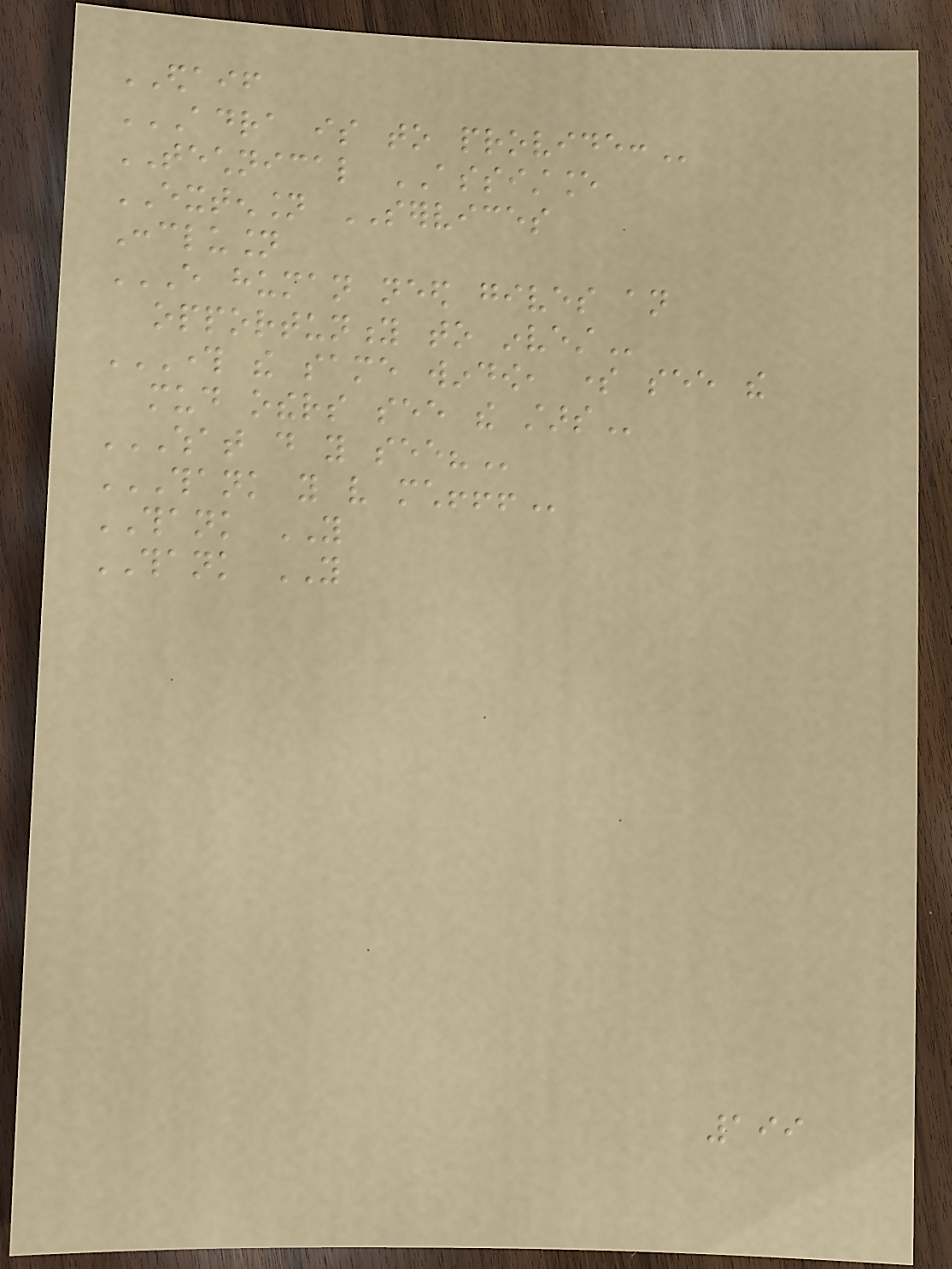EDAIF
ADRA IS TO PROVIDE:
TECHNICAL ASSISTANCE
EXTENSION SERVICES
Conclusion
EVERY HUMAN NEED GIVES AN
OPPORTUNITY TO INVEST
THROUGH THE SAME WINDOW, SOME SEE THE
MUD OTHERS SEE THE STARS
WHAT DO YOU SEE?
THANK YOU VERY MUCH!!!
THANK YOU
THANK YOU
199
